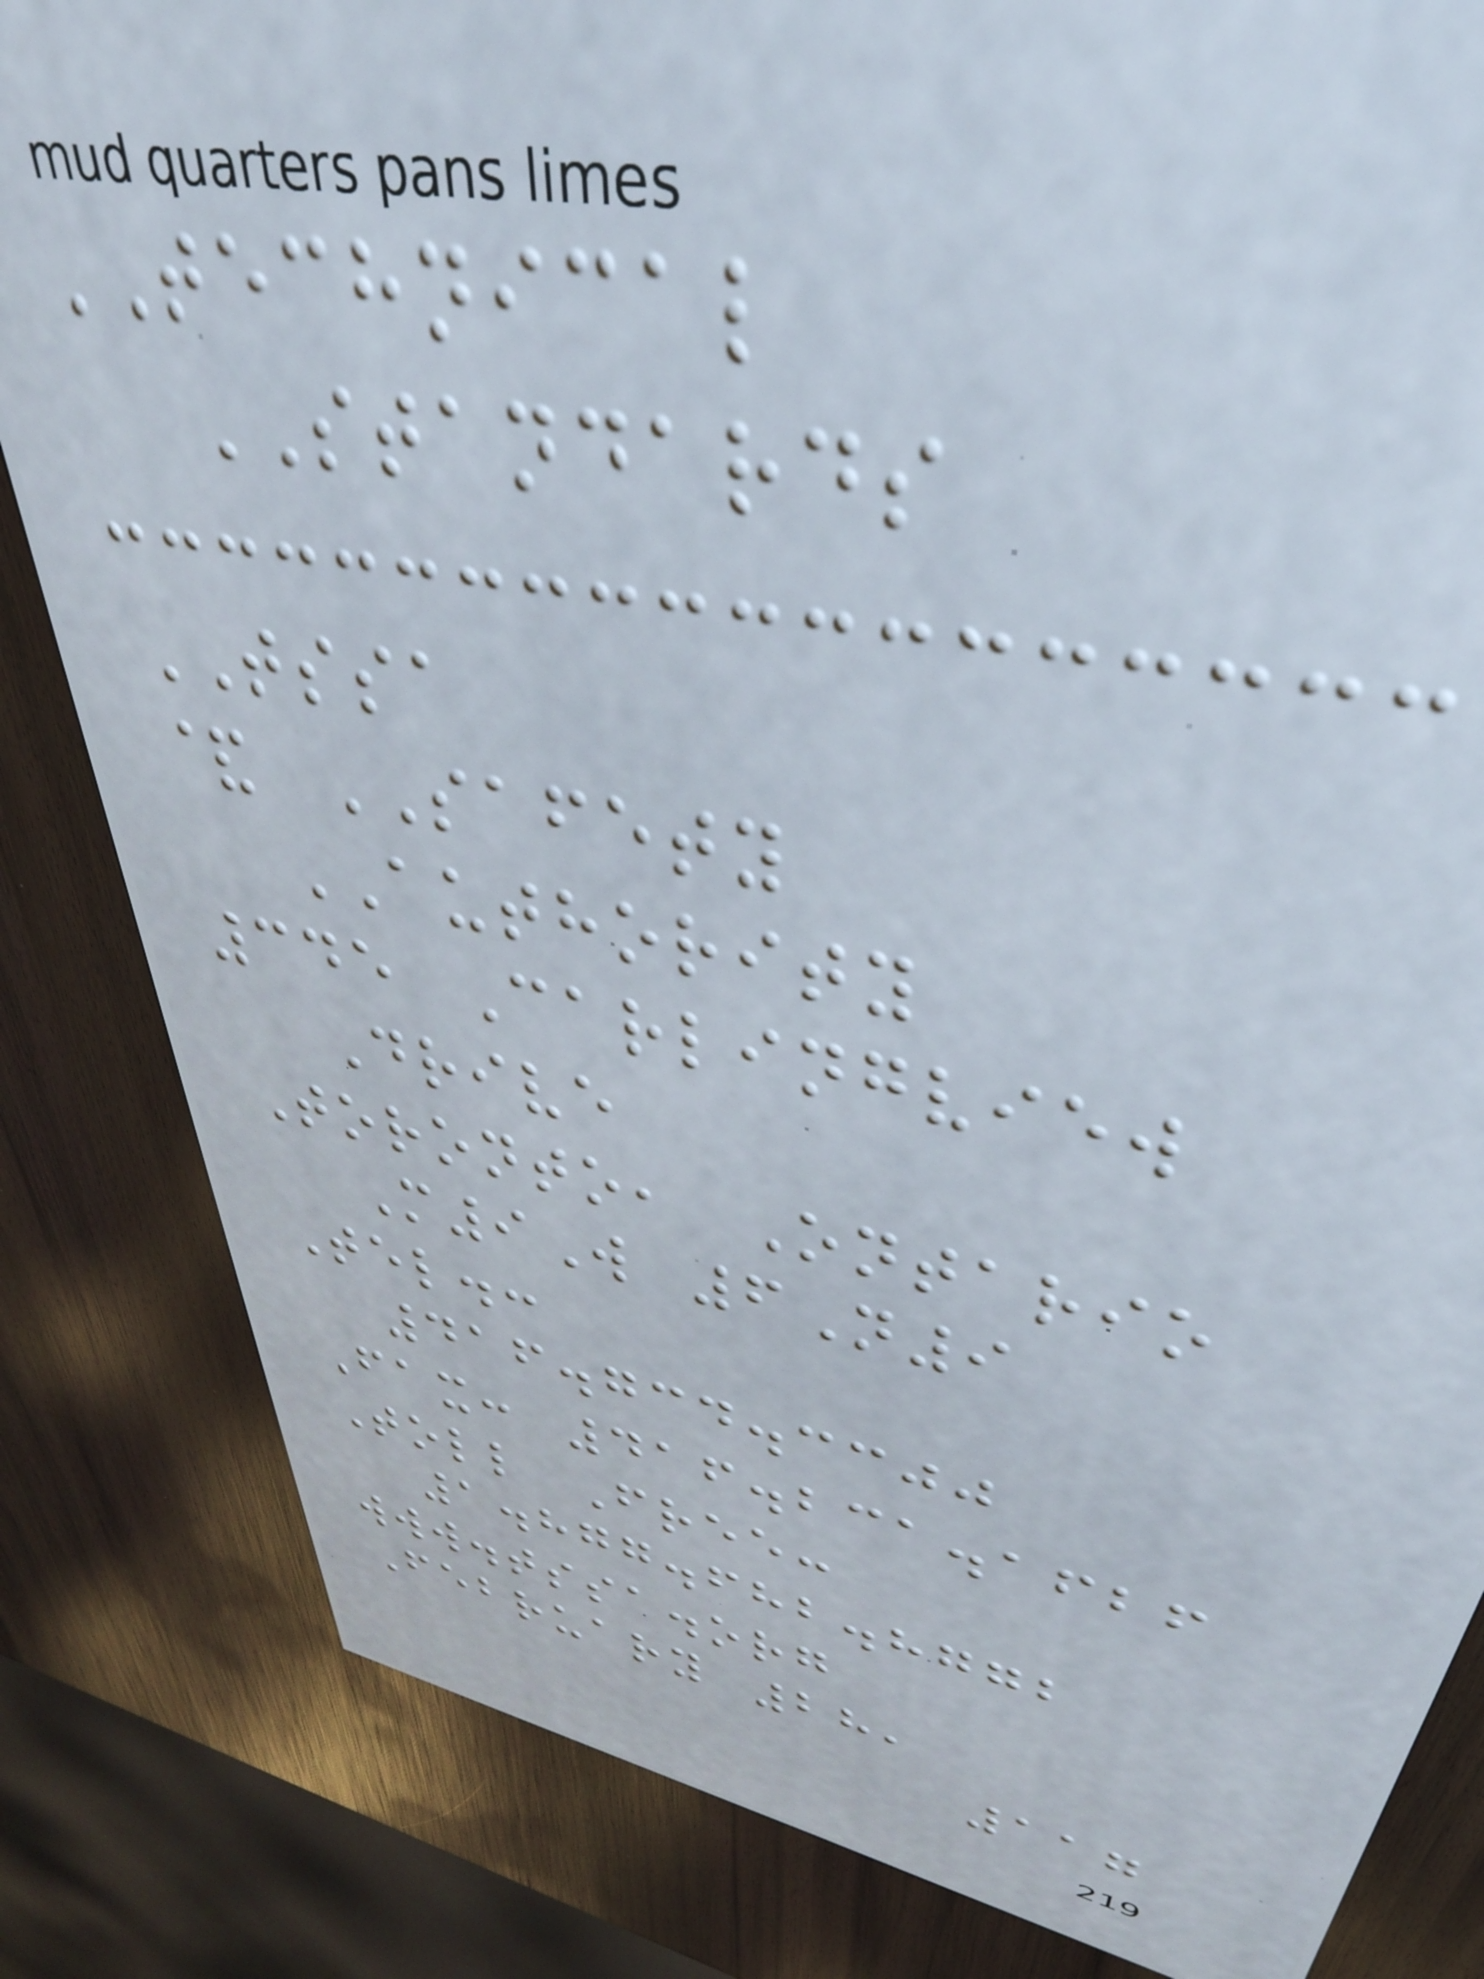TECHNICAL
STANDARDS
TSSA
& SAFETY
AUTHORITY
345 Carlingview
Drive
Toronto, Ontario
M9W 6N9
Tel.:
416.734.3300
Fax: 416.231.1626
Toll Free:
1.877.682.8772
www.tssa.org
February 28,
117
